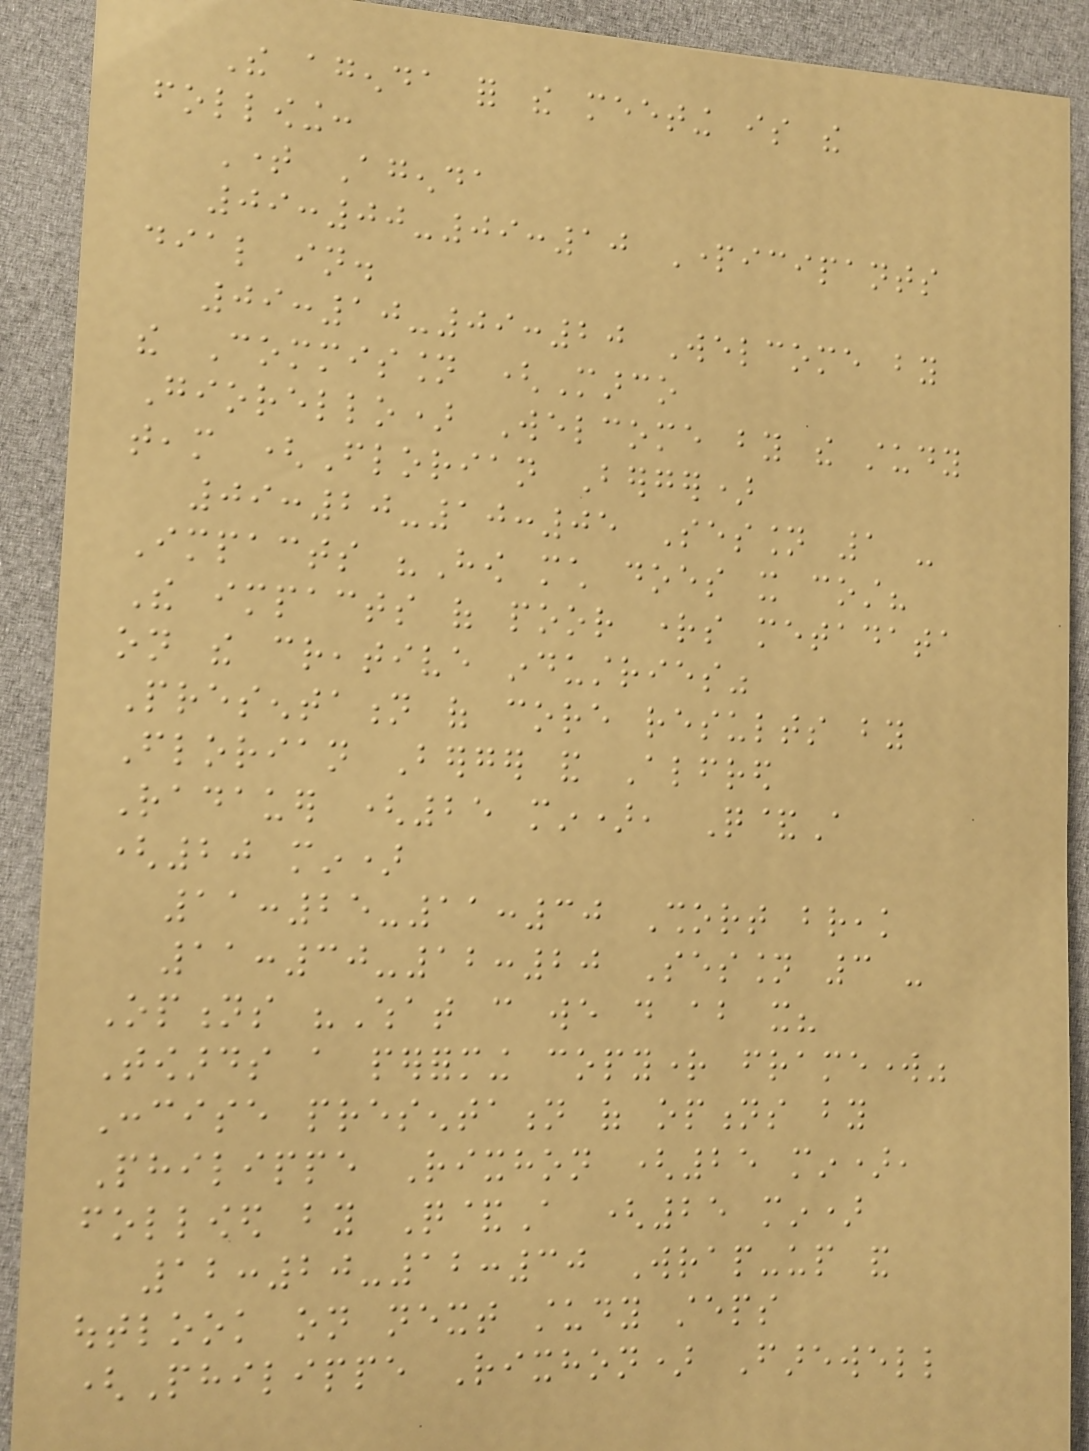The agenda for the meeting is the
following:
Time Agenda
09:00-09:10 Participants
dial in.
09:10-09:20 Welcome by
the Commission (Marco
Giorello) Welcome by the study
team (Florian Berger)
09:20-10:05 Session 1 -
Impacts "How much does it cost?
The impacts of poor rights metadata
on the creative industries"
Presentation of core results by
Florian Berger and Alfred
Radauer (25 min), Q&A
(20 min)
11:25-11:30 Short break
11:30-12:20 Session 3 -
Options "What can we do about it?
Towards a performing copyright framework"
Concise presentation of options by
Philippe Rixhon (25 min),
followed by Q&A (25 min)
12:20-12:30 Wrap-up and
outlook on next study steps
(Philippe Rixhon) Farewell
